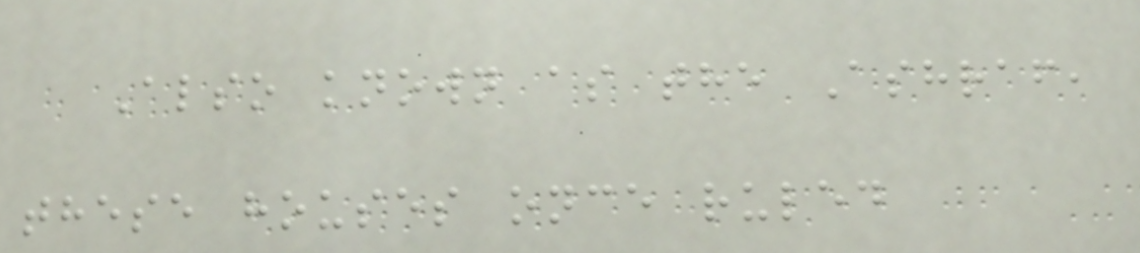Also known as the Ashraf,
these houses once ruled
